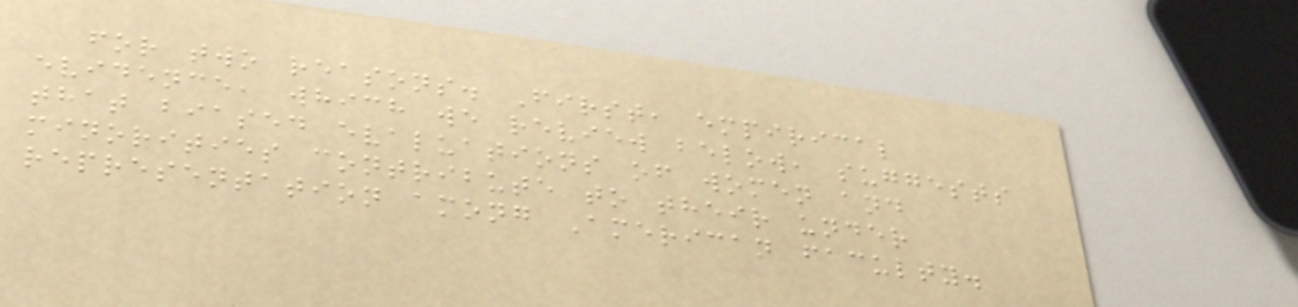for two reasons. First, empirical
evidence, which we review below, suggests
that biased evaluations of women and
minorities contribute to their under
representation among American faculty.
